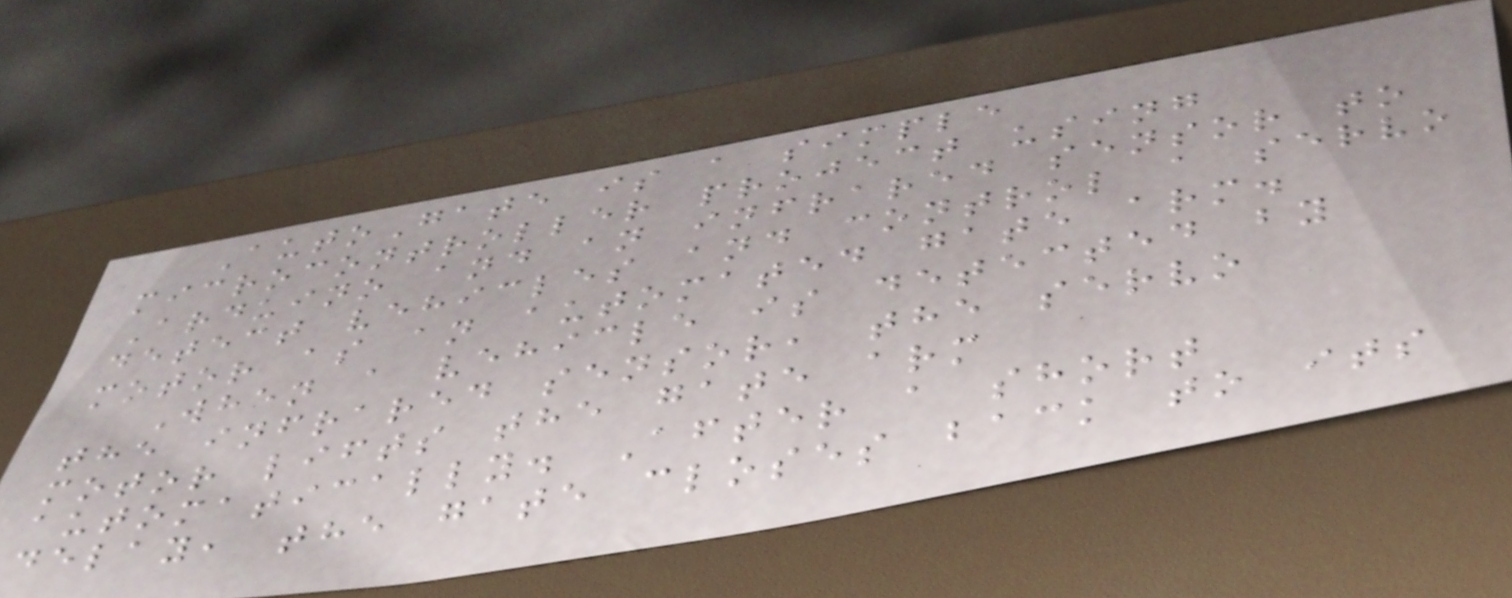AutoGate is a simple
microcontroller project using
Arduino and an infrared sensor to
detect vehicles and control a servo
motor as an automated gate arm.
When a vehicle is detected by
the infrared sensor, the servo
motor lifts the gate arm
automatically. After a short
delay, the gate closes back to its
